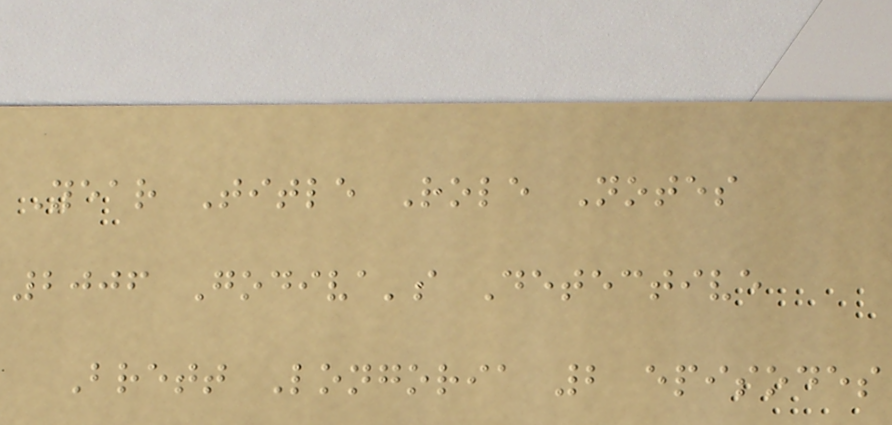Year Title Role Notes
2006 Godiva's Detective
Brett Longoria 2 episodes
